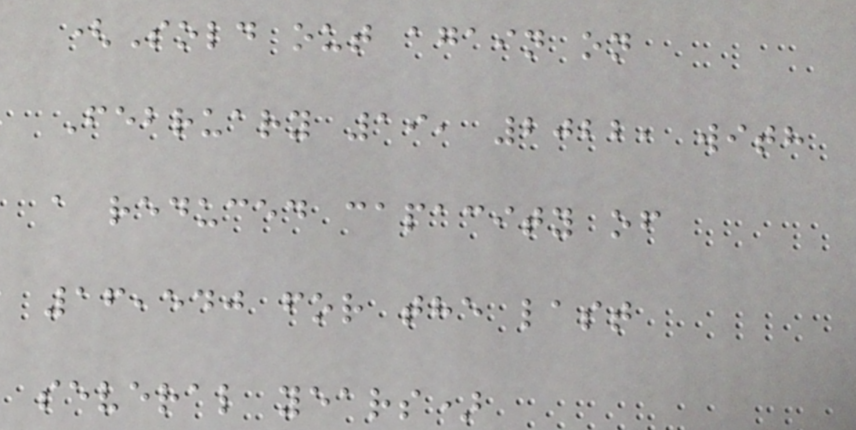(Sold out again on
February 19, 2022, with
a reduced capacity of
16,540 for the last
several years)
